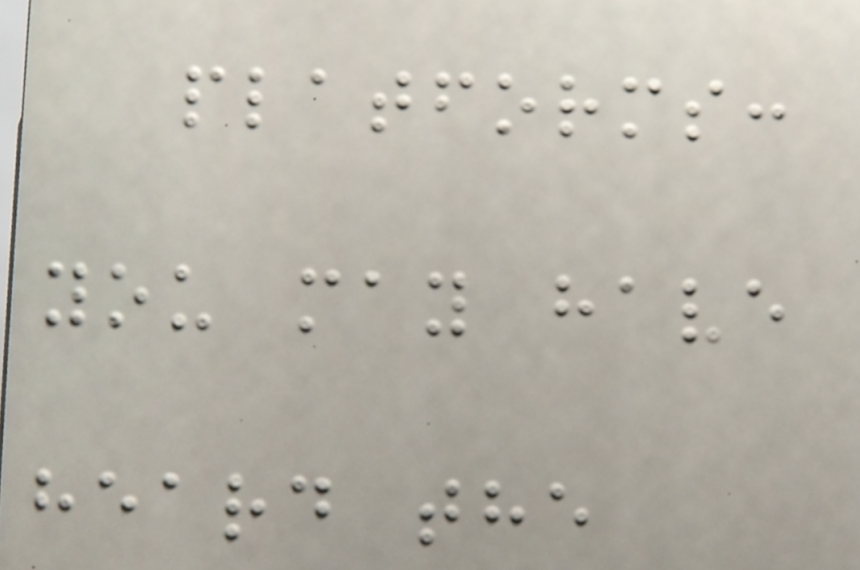platforms:
you may have
heard the
